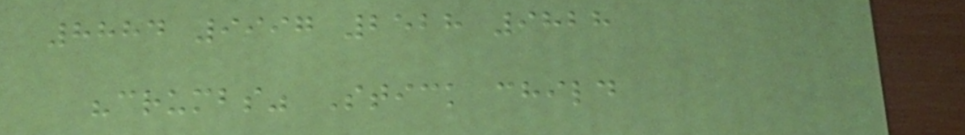8884 9997 2528 9828
"crumbs" Stick child
